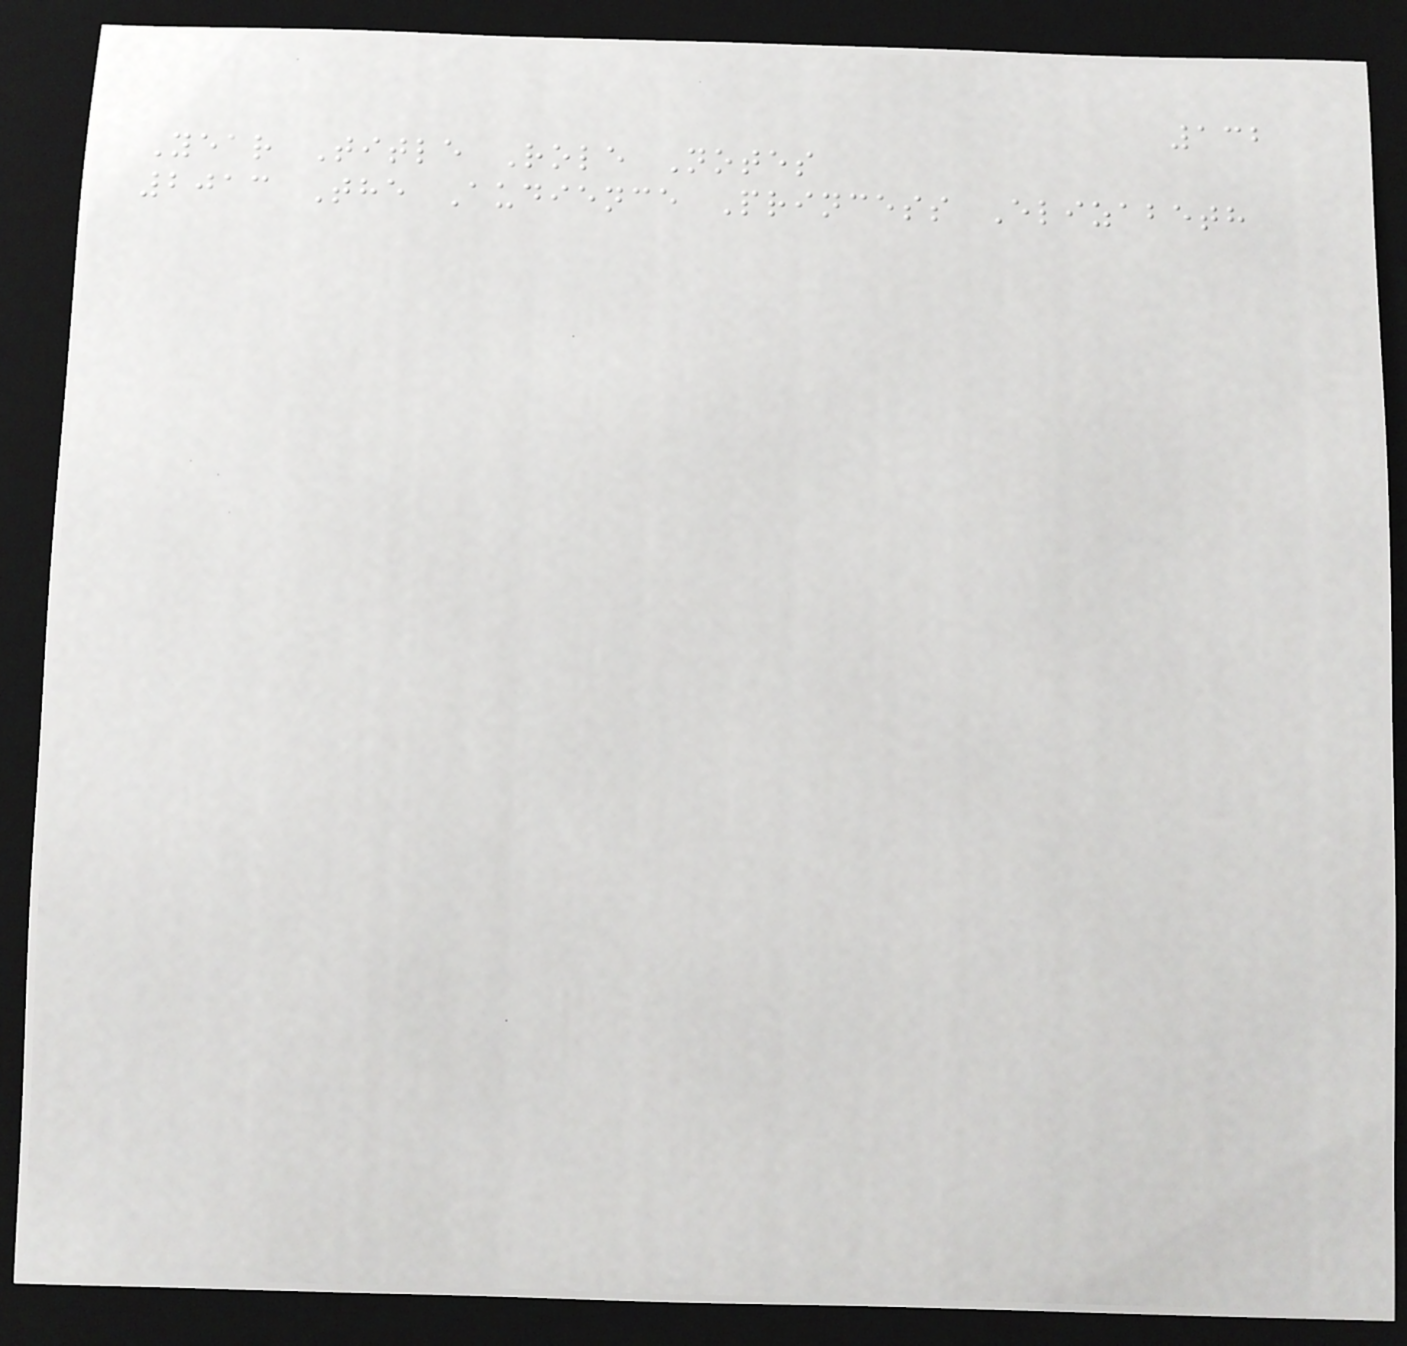132
Year Title Role Notes
2013 The Audience Princess Elizabeth
